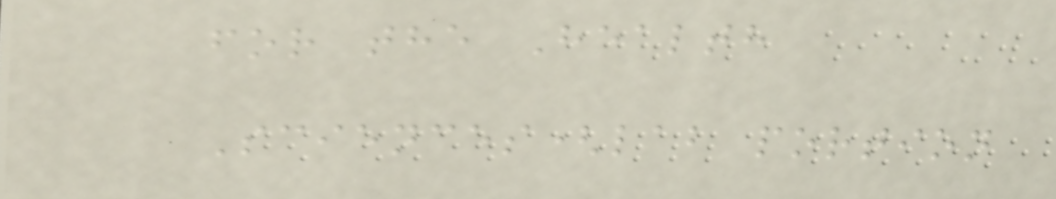for the Health
Sciences(lab portion
